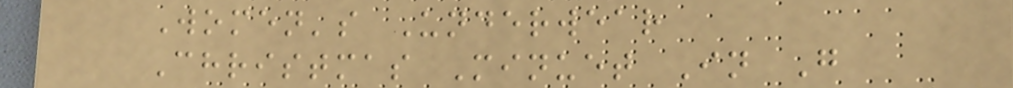Women's Underwear
Christmas Minuet In G
